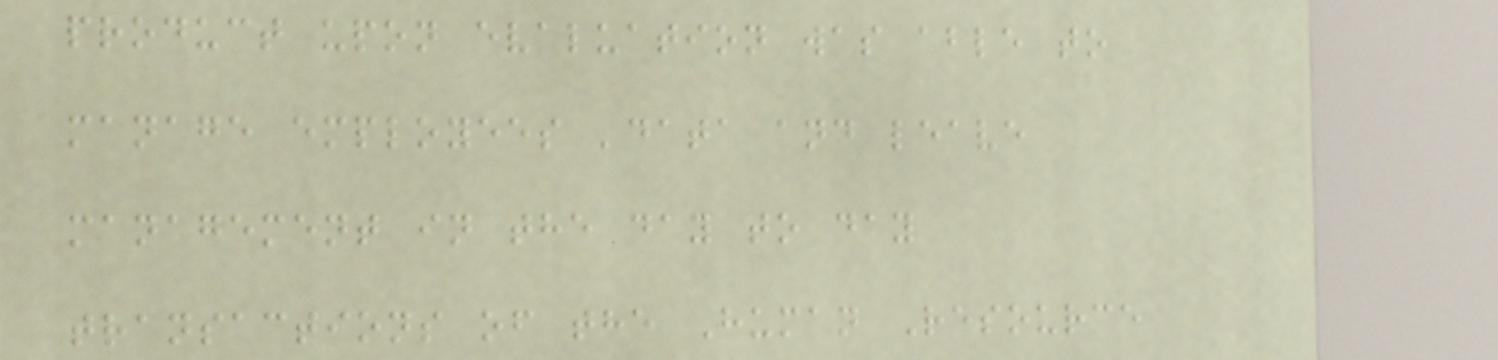product upon evaluation was able to
manage employees 'data and leave
management in the day to day
transactions of the Human Resource
